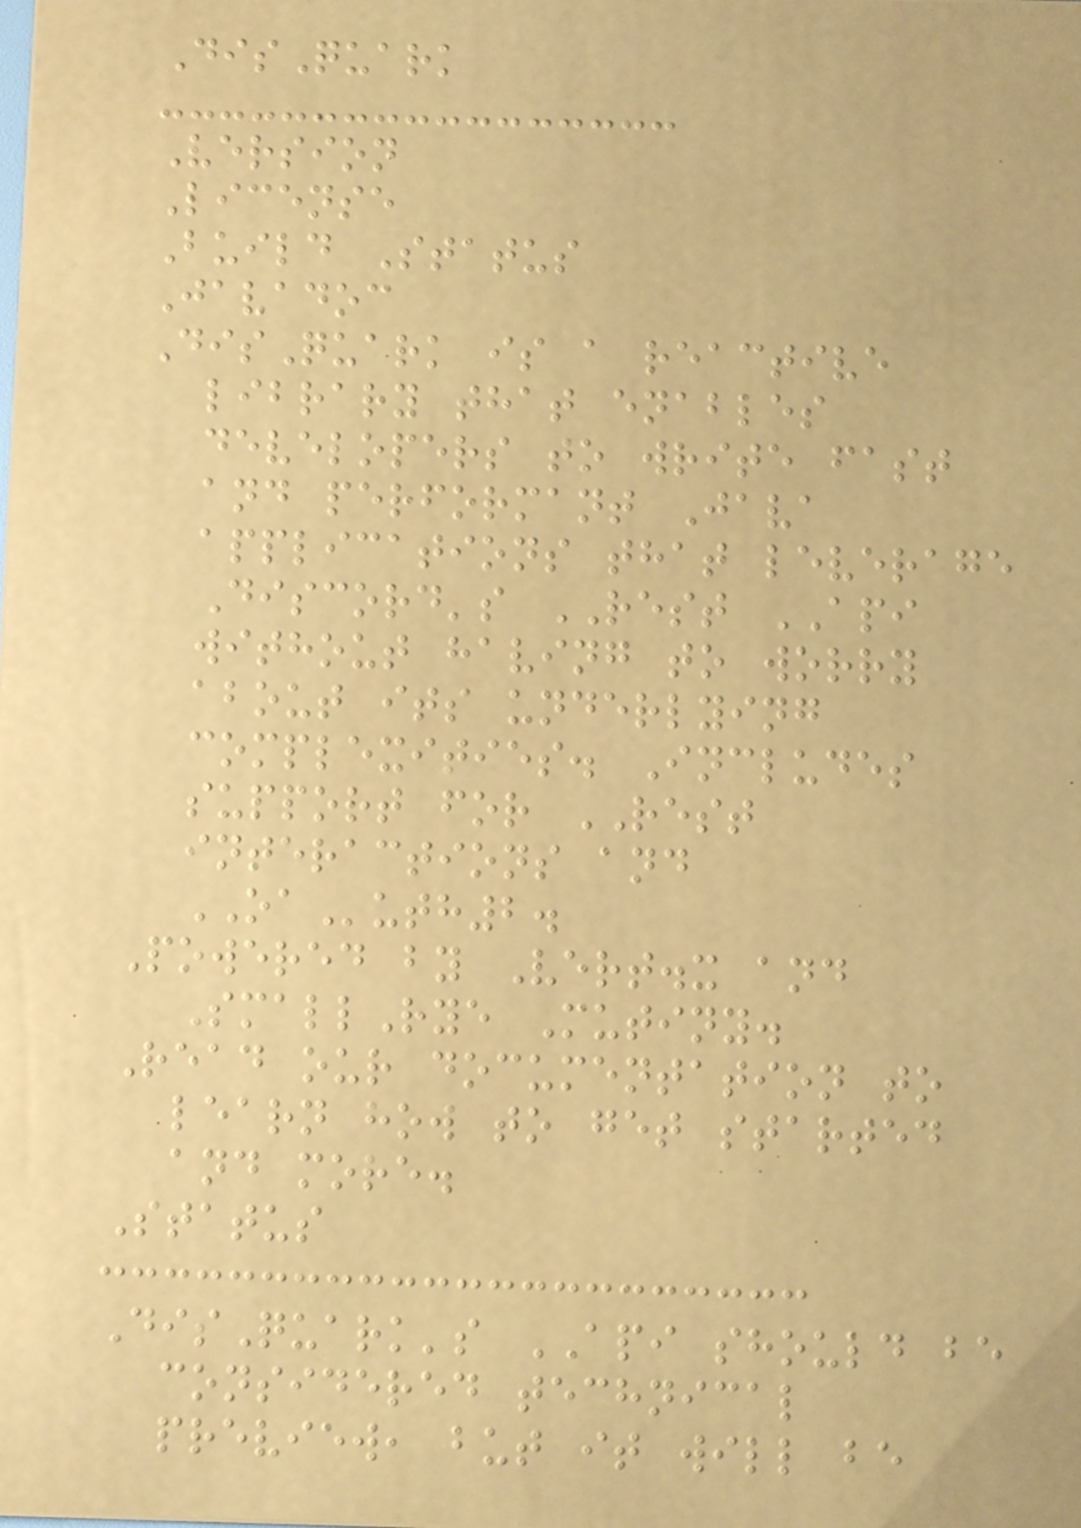DisQuark
Version
License
Build Status
Javadoc
DisQuark is a reactive
library that enables
developers to write fast
and performant Java
applications that leverage
Discord's REST API
without having to worry
about its underlying
complexities. Includes
support for REST
interactions and
OAuth2.
Powered by Vert.x and
SmallRye Mutiny.
Read our documentation to
learn how to get started
and more.
Status
DisQuark's API should be
considered technical
preview, but it will be
